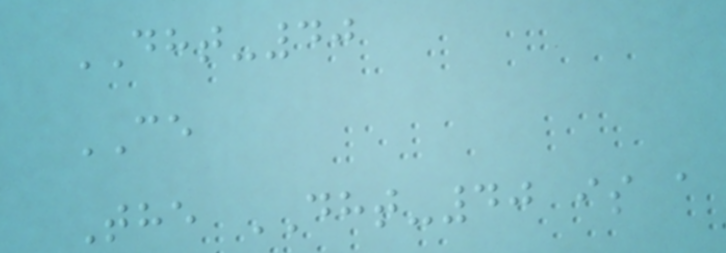DHT-40
CE
The DHT-40 is a
